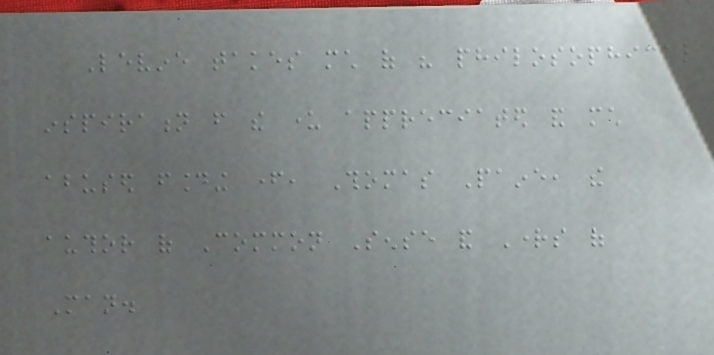Levine takes much of his philosophical
inspiration from the under appreciated and much
abused founding father, Thomas Paine, the
author of Common Sense and Rights of
Man.
